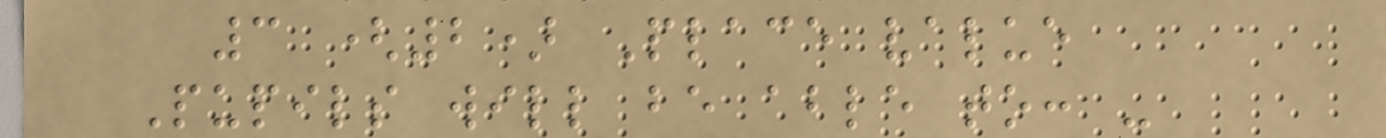3 (2) Place value
Pupils will be able to: -
